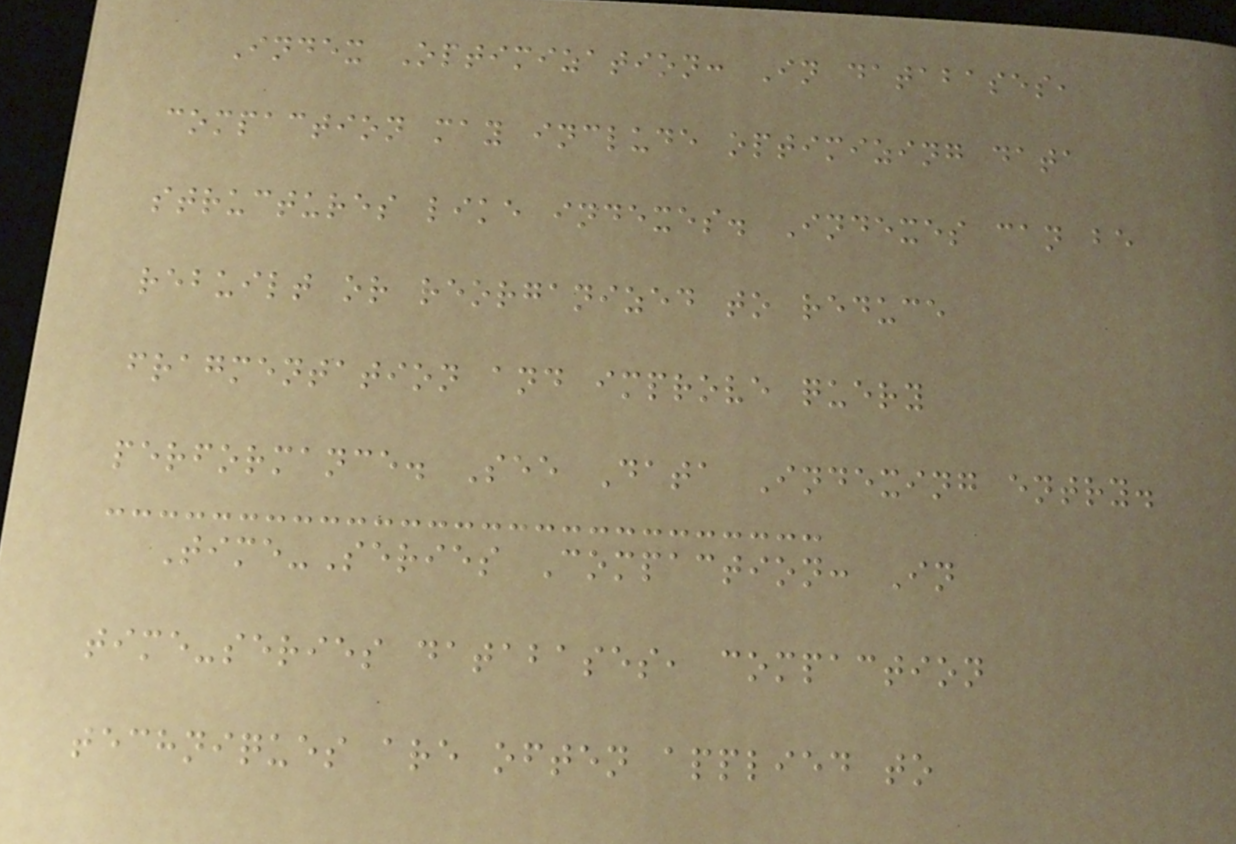Index Optimization: In databases,
compaction may include optimizing data
structures like indexes. Indexes can be
rebuilt or reorganized to reduce
fragmentation and improve query
performance. See Data Indexing entry.
Time-Series Compaction: In
time-series databases, compaction
techniques are often applied to
